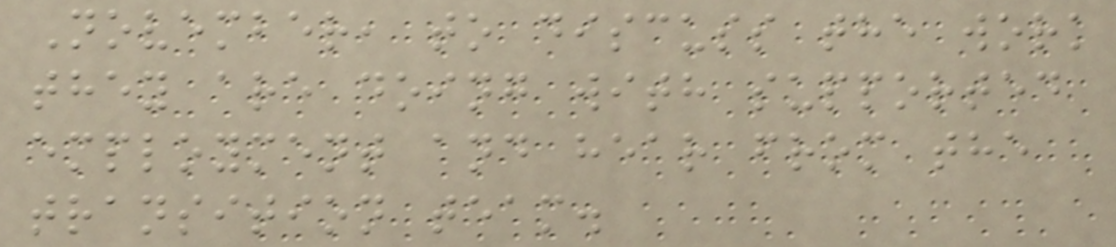November, to discuss the work
they are doing with supported
employment and hear from the
transition team.
